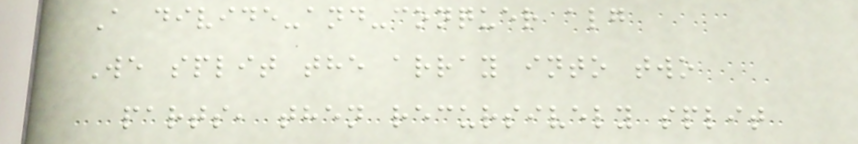A divide-and-conquer alg
We split the array into two
parts, then recursively split
